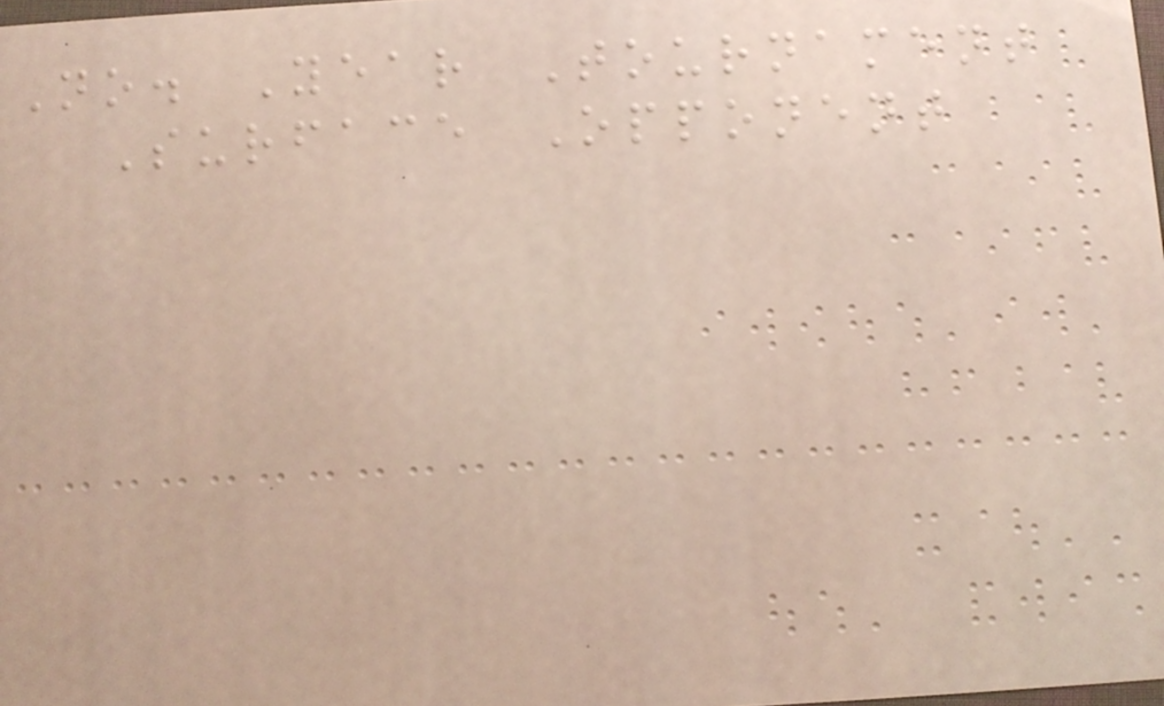No. Year Tournament
Surface Opponent
